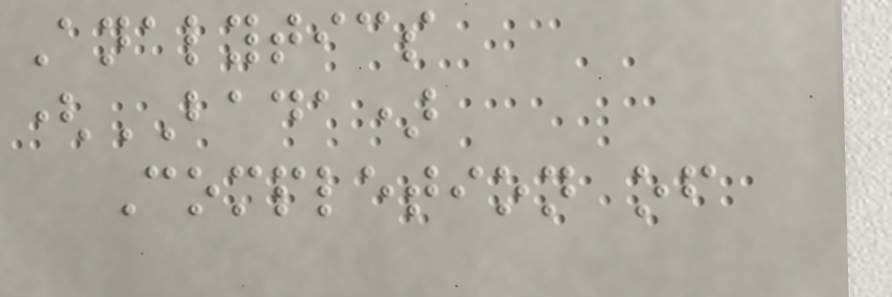Analytics
(BADA)
Completion of
